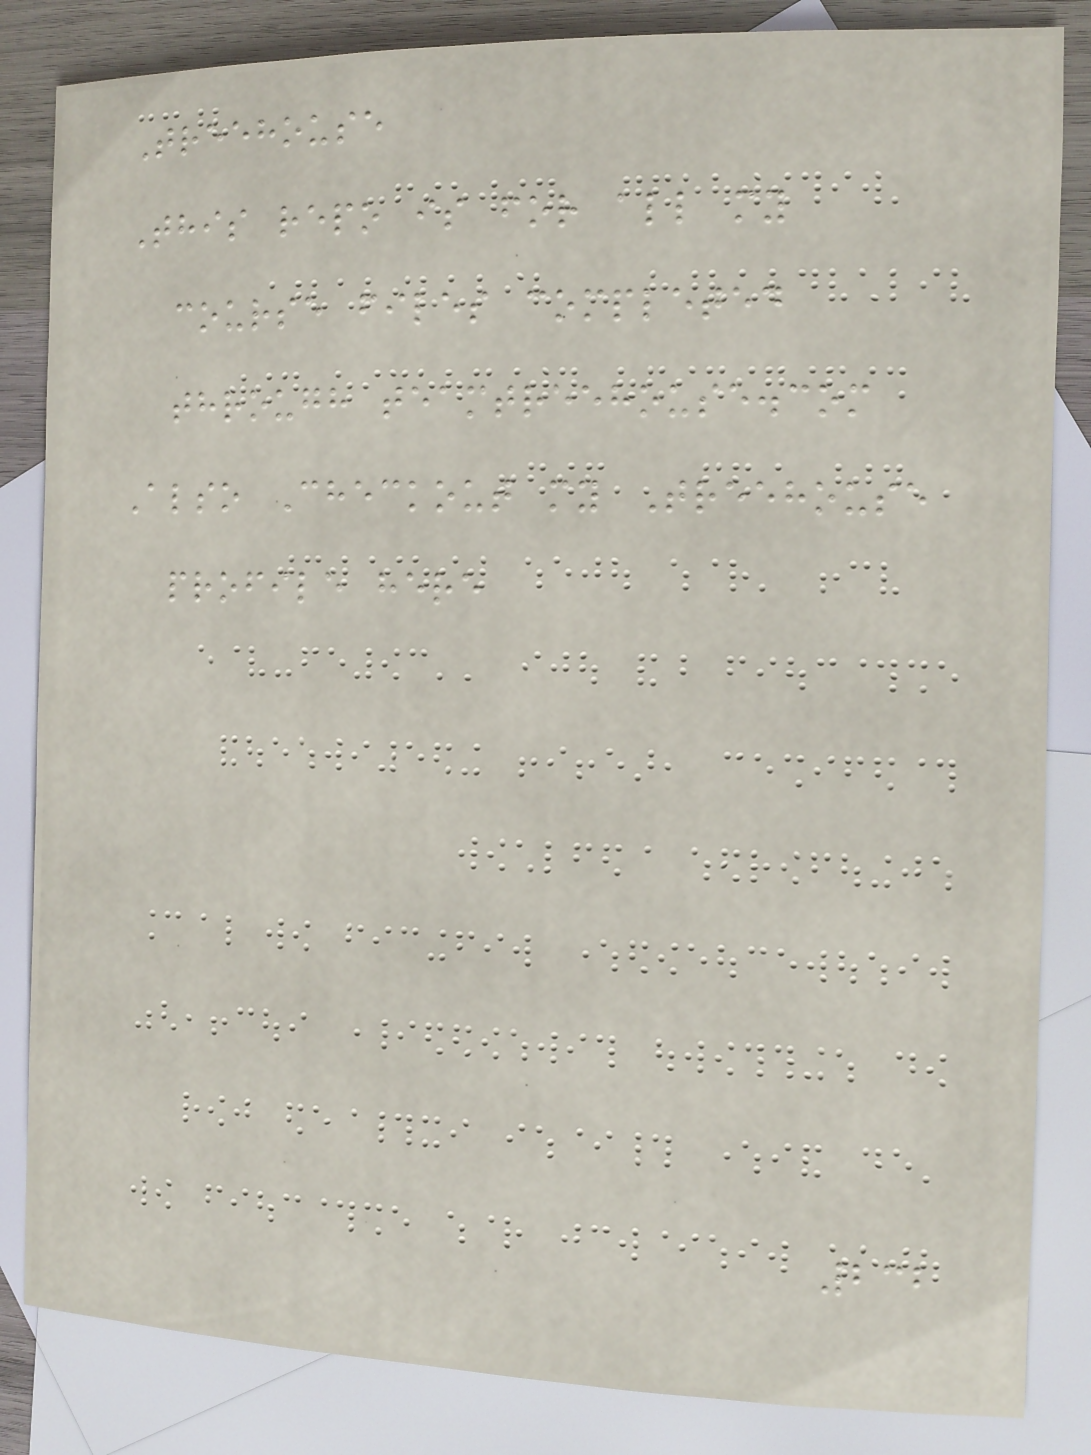Treehouse
This repo is for all my
course files completed
through teamtreehouse.com
Also Checkout my Treehouse
profile here
232
